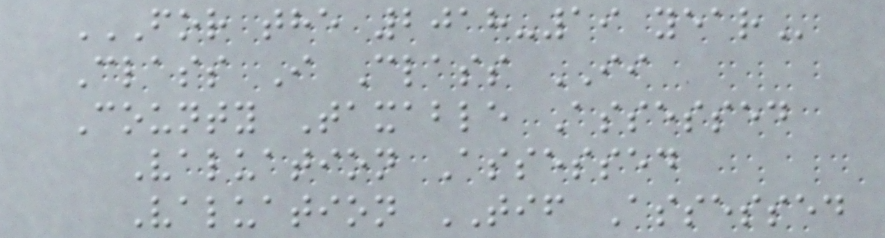FOR THE 2018-19 YEAR
Class I Class II
County Taxable Assessed
Valuation Assessed
Valuation TIF Assessed
